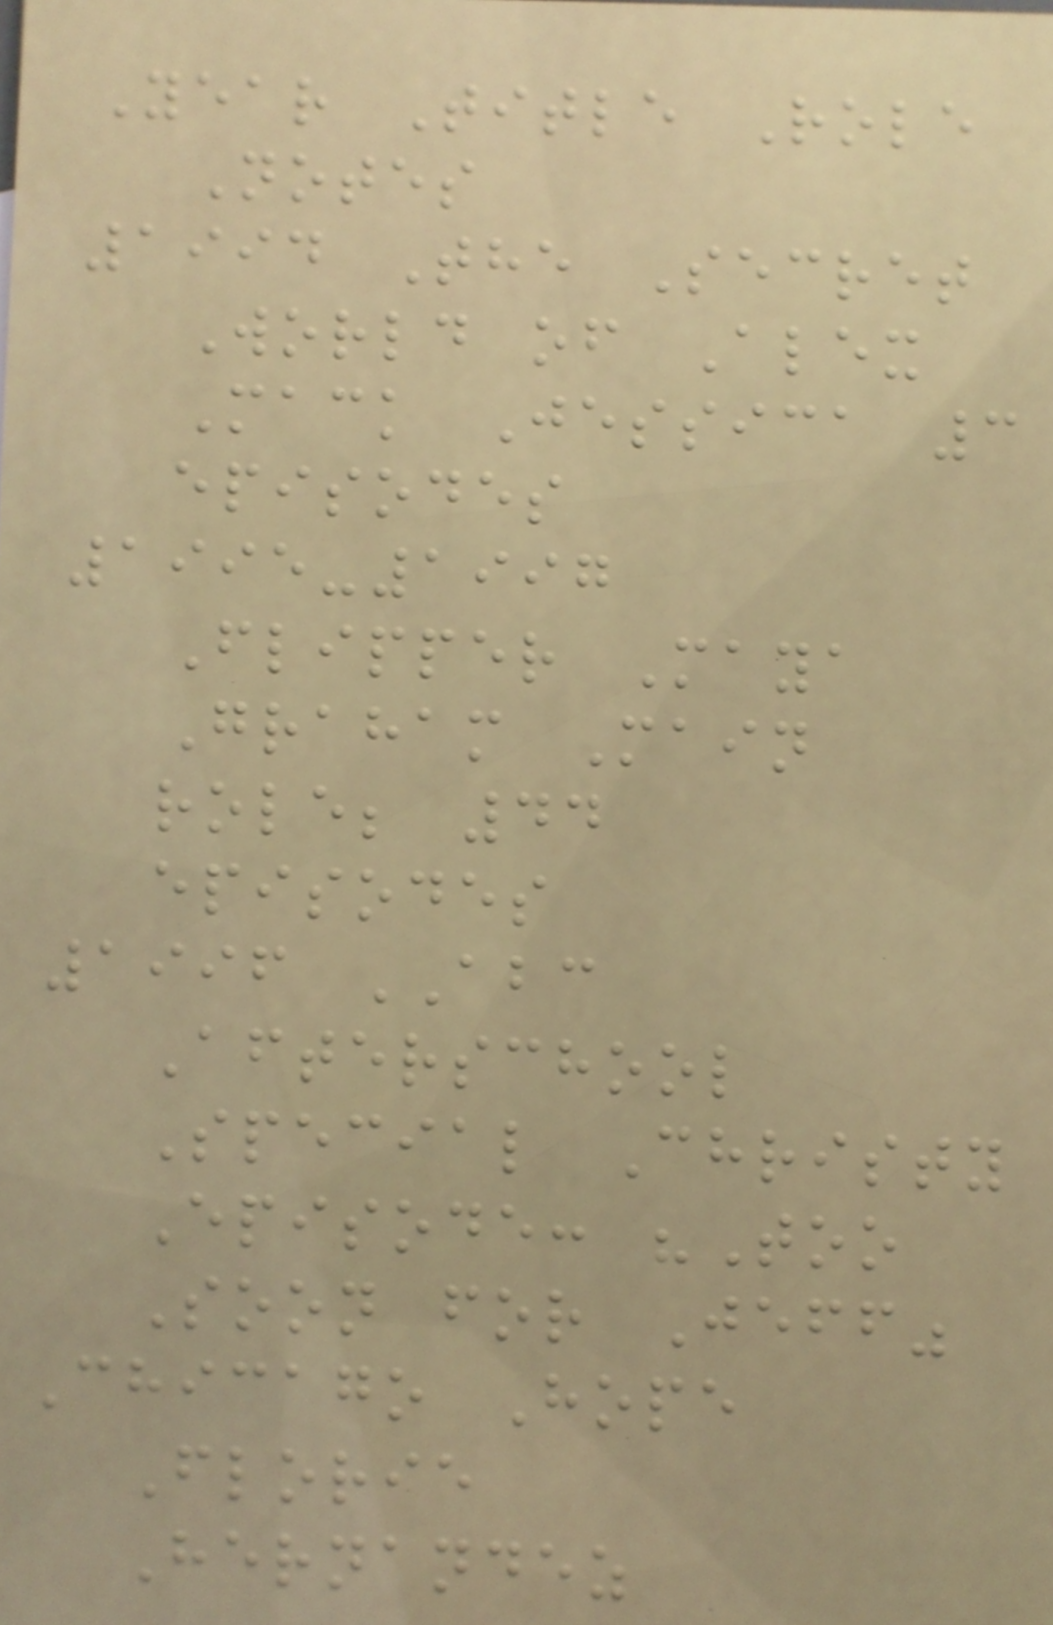Year Title Role
Notes
1994 The Secret
World of Alex
Mack Jessica 3
episodes
1995-1997
Flipper Maya
Graham Main
role; 44
episodes
1996 ABC
Afterschool
Special Christy
Episode: "Too
Soon for Jeff"
Chicago Hope
Florie
Hernandez
